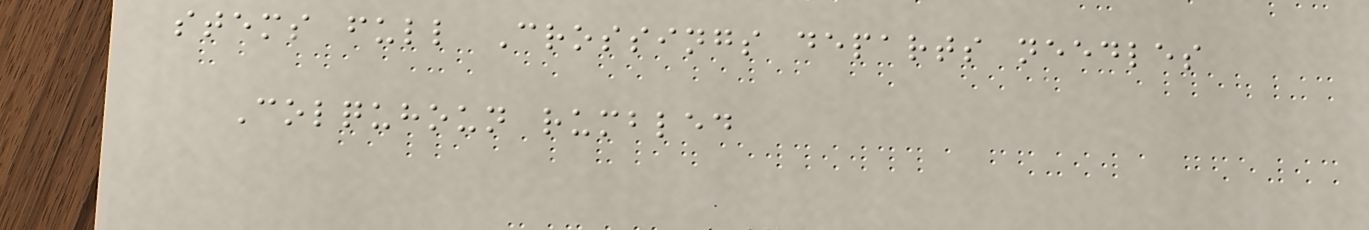stems full Crossings departs needles
Colquhoun rumbled
